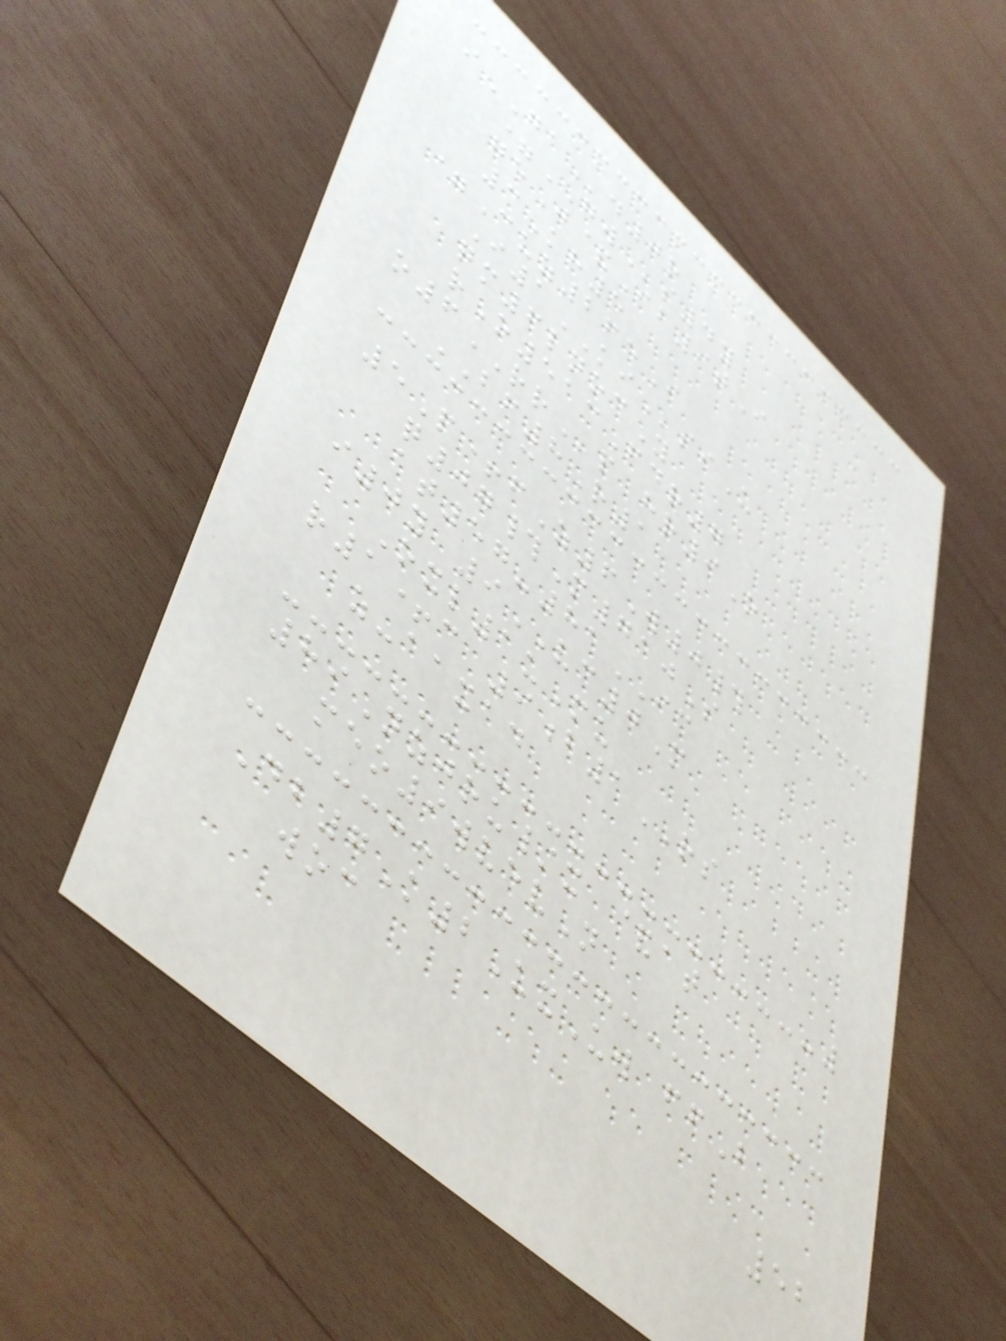iGAd0r
=GWs4y
geJ&Ib9tI
3Kh5
=Cuz265I
I1KIsiU
qm6lnocY
rO513Fdr7
o6RRp hr9O
BF8R1
5P+fZ6W0#
q07#M710S
at57-81IC
i0y 9VC0M
Oxl1uMu
r1+c 9b1RS
z-aaxad
89Nzjru/x &at
meo9wvevN
Db7K2UxUw ffB
woc
52
